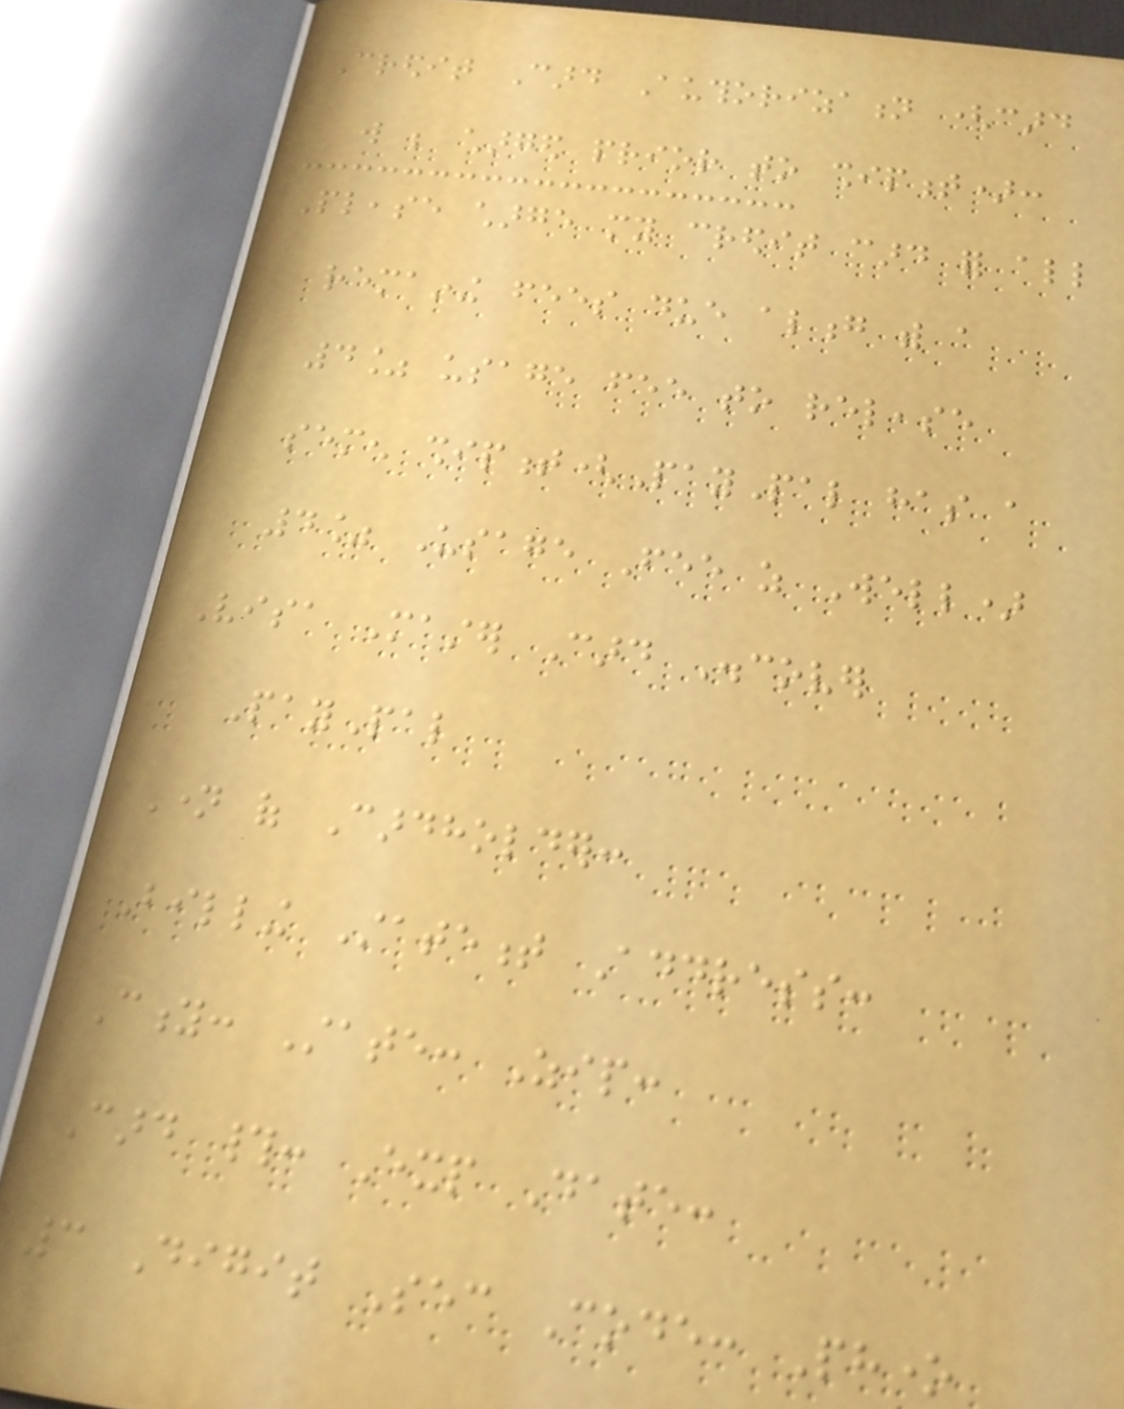Credit Card Authorization (card
will be charged prior to shipment):
Please charge my credit card for all
remaining fees due along with a
4% usage fee to release
semen shipment(PayPal has a
4% Usage Fee as Well)
Visa Master Card Discover
PayPal
Name of Cardholder:
Billing Statement Address:
City: State: Zip:
Card #: Exp Date:
3 Digit Sec Code: Phone
